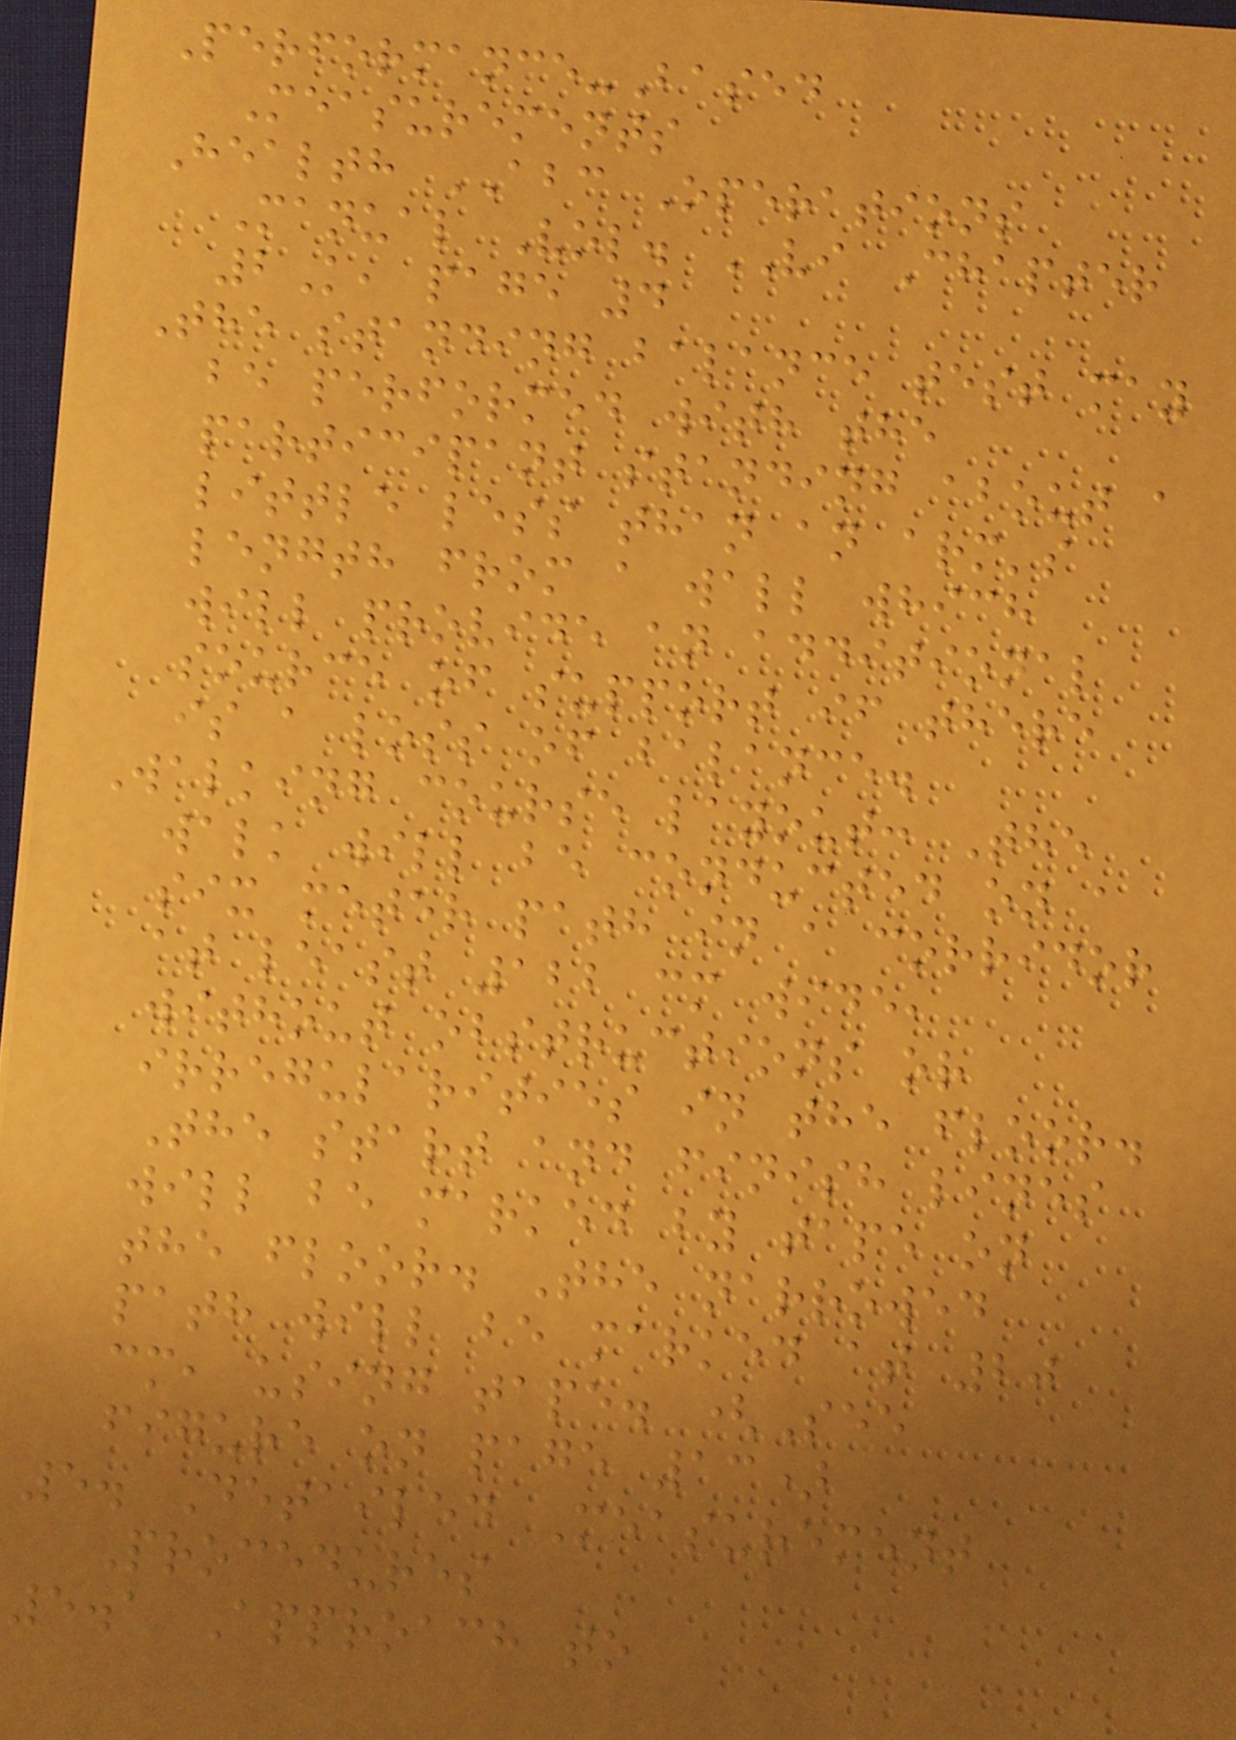Performance-Based
Measurements
Health ABC Operations
Manual Vol. VI Chapter
2K, page 4
The standing balance test may
be performed with the
participant standing about a
little less than an arm's
length from a wall which
will provide an additional
source of support if there
is a loss of balance.
Walking course layout: The
walk will be conducted on a
six meter path in a corridor
at least 122 cm wide,
without obstructions or
irregularities in the floor.
The start and finish lines
will be marked by tape on
the floor. The narrowed
path will be marked at 20
cm, using tape. (See
figure on page 13)
5. Detailed Measurement
Procedures
5.1 Approach to
